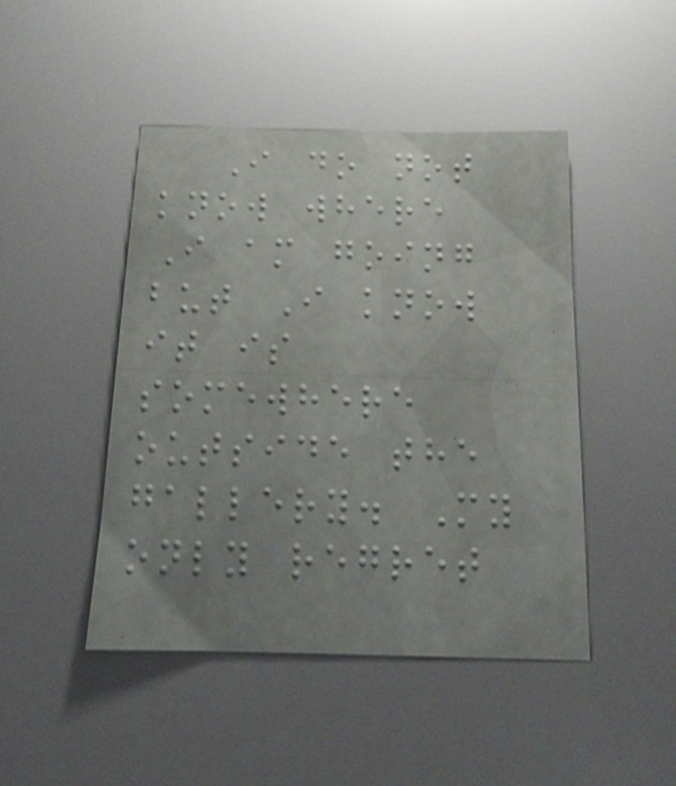I do not
know where
I am going
but I know
it is
somewhere
outside the
gallery. My
only regret
